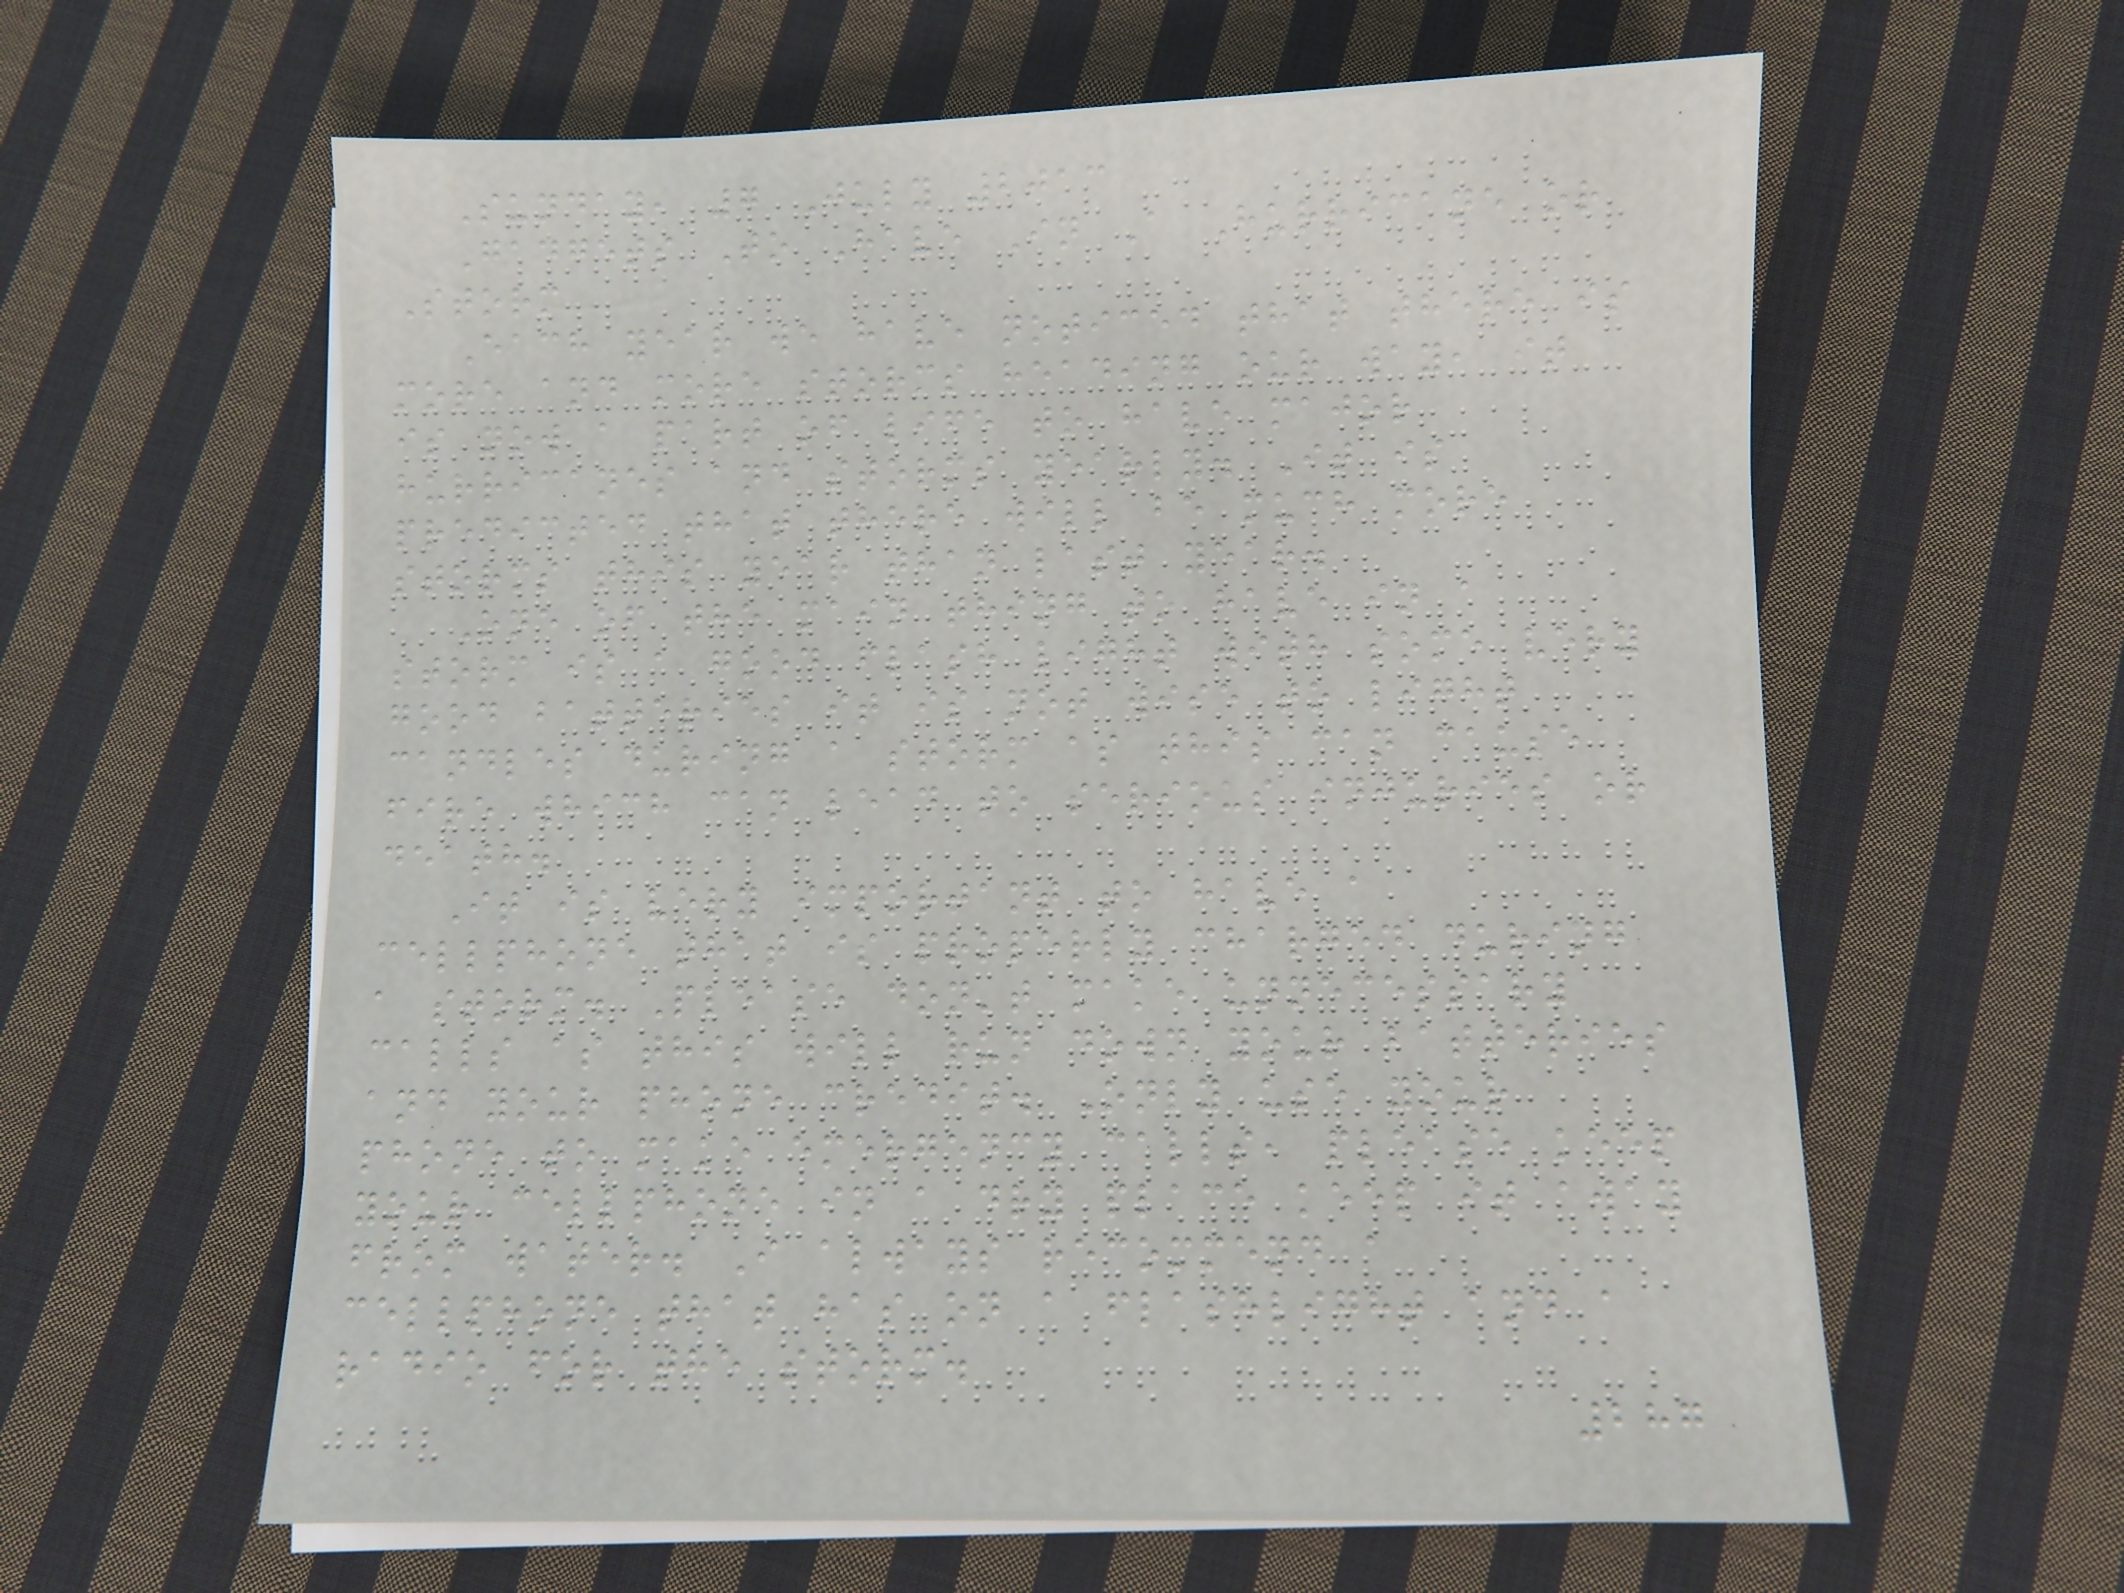Sunday, 7 July 2013
Gadgets To Have In A Hurricane or
Storm
Each year we have noticed that there is
more and more storms heading our way, it
is now a part of life to have major
hurricanes and storms yearly. It is
predicted that there will be much more
storms this year than last year.
One of the main thing to have in a
storm is a good flash light with some very
good batteries it is not wise to light
candles during a storm as this can cause
fire which can lead to serious injuries or
death.
It is very important to have a
cellphone that is properly charged during
a storm. Please don't make unnecessary
calls as this will run down your batteries
and your phone credit. Only use your
phone to make emergency calls, please keep
your cellphone in a dry place keep it away
from water. I always recommend a
cellphone that has on a flashlight and a
radio for the storm.
287
